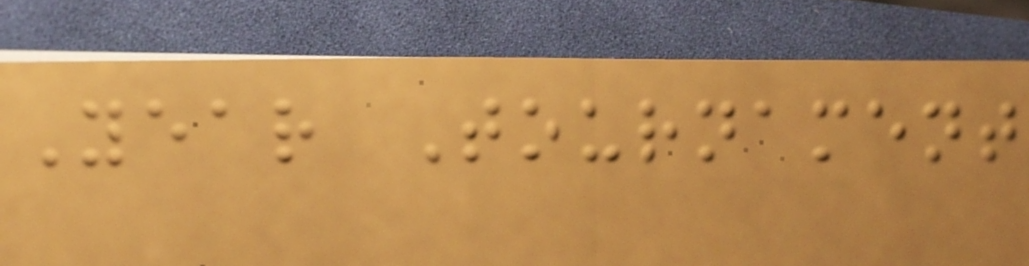Year Tournament
